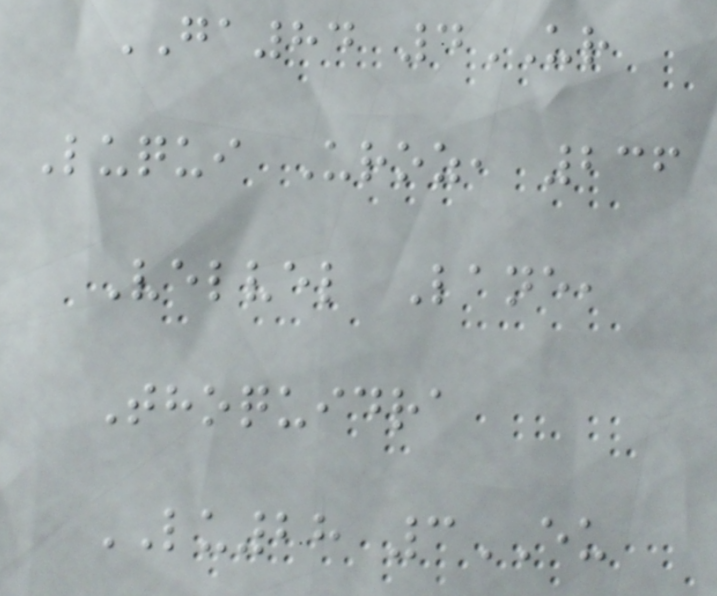GA84 4UR
Luqui Uroz, 236
Velvel Lane,
Thoquidra
LU28 3EU
